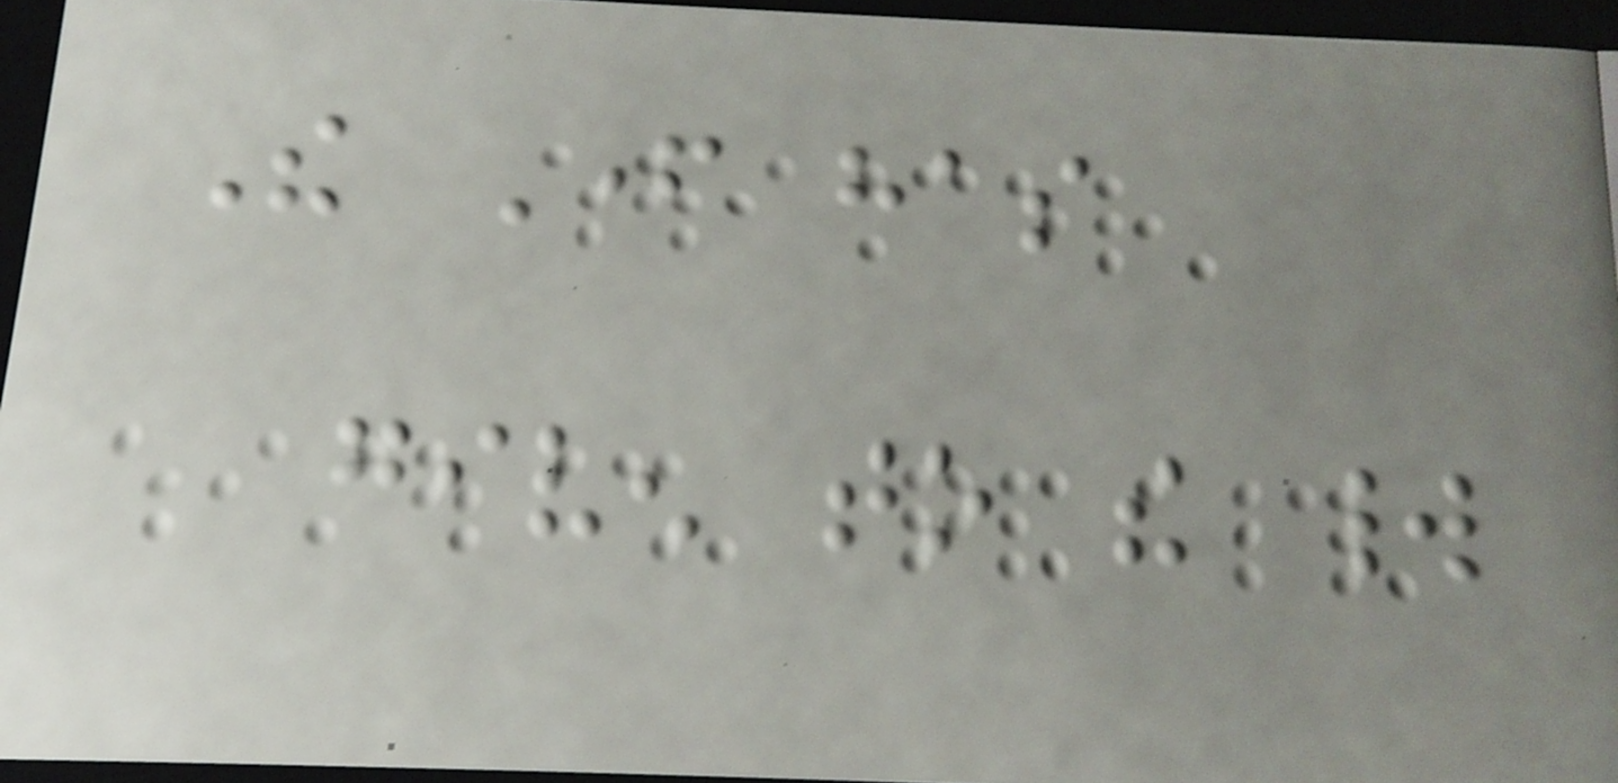The Father has
given to the world
